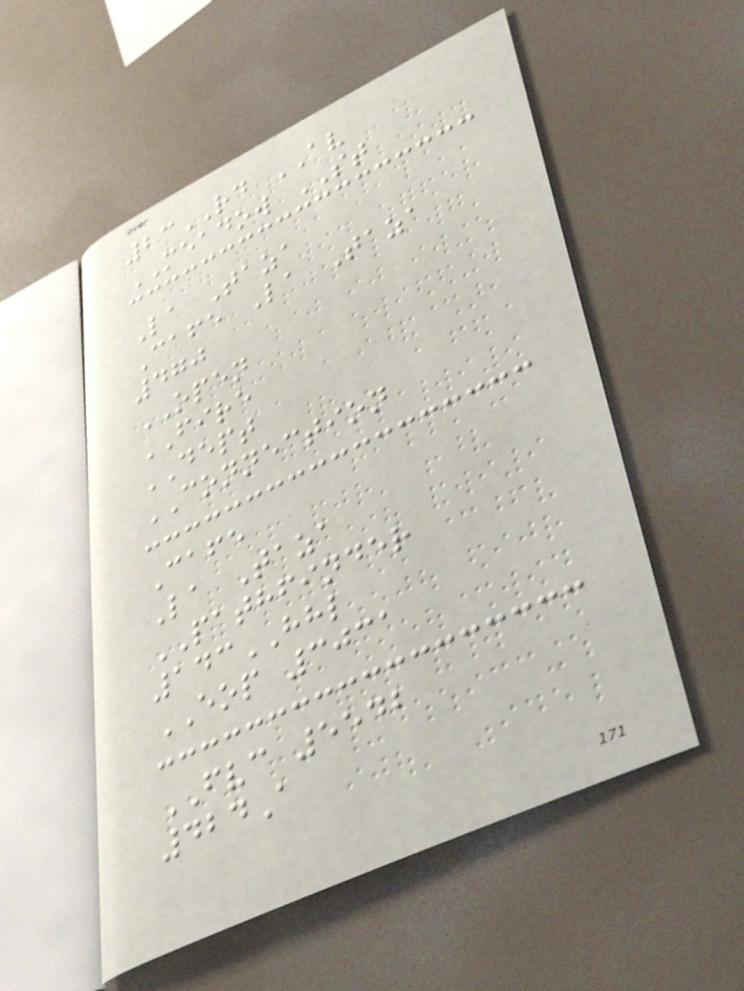23RD AV
MEADOW ST
La Taza
Cafe La Taza
470
OPEN
FIRE
DEPT
CONNECTION
Cafe
La Taza
PATHFINDER
143HHL
EOP 3031
FVC 5542
424A
